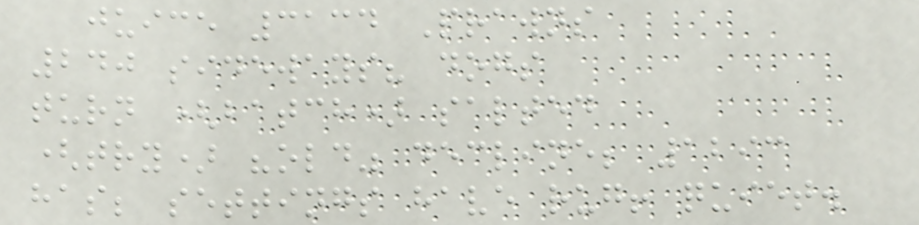juice 3134 Prawns
240 sideways? dogs
turn (batch) salted
(try) "old" decline; 1293
has; settings have rug! quiet.
